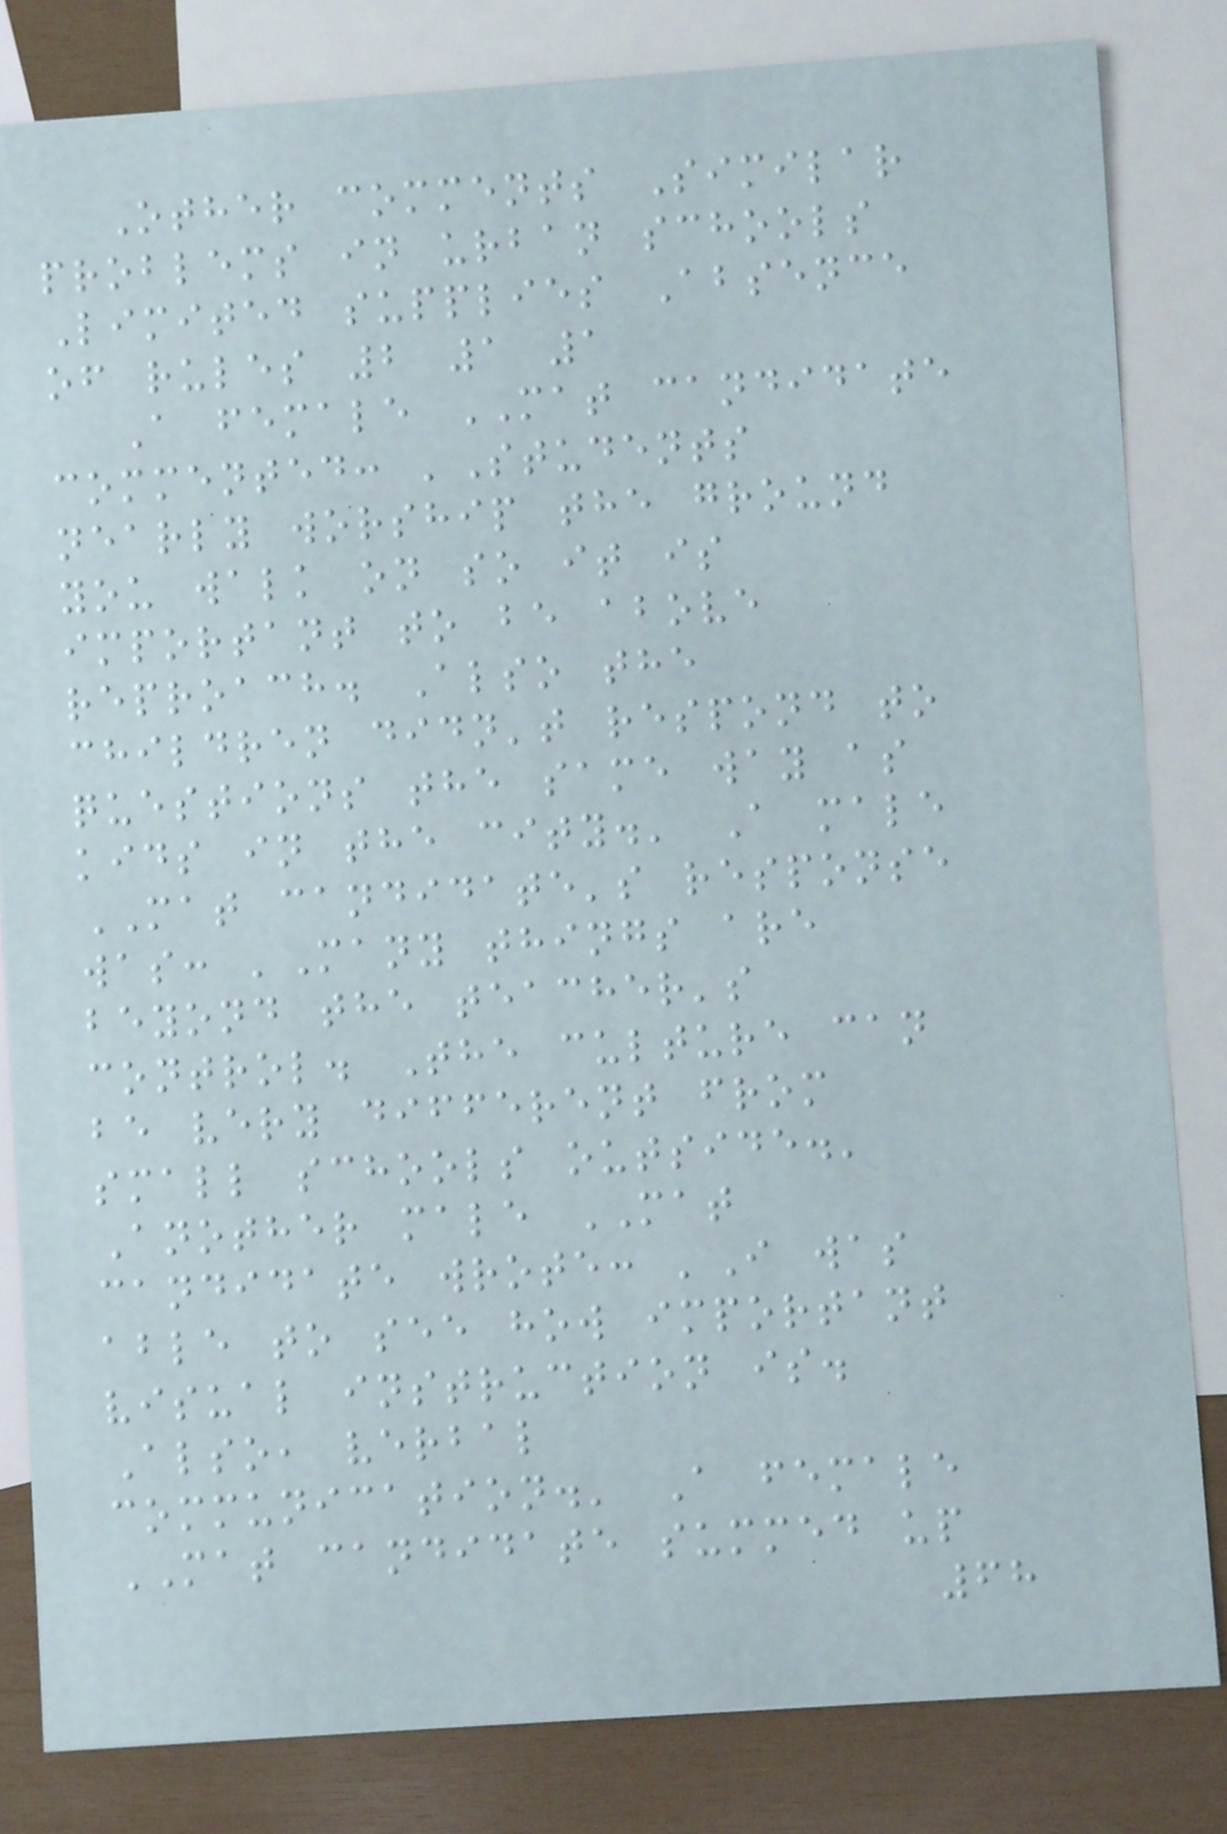Other comments Similar
problems in urban schools
Limited supplies Absence
of rules 2 1 1
A female MAT candidate
commented: 'Students
nearly worship the ground
you walk on so it is
important to be above
reproach. Also the
children didn't respond to
questions the same way as
kids in the city.' A male
MAT candidate's response
was: 'Many things are
beyond the teacher's
control. The culture can
be very different from
small schools outside.'
Another male MAT
candidate wrote: 'I was
able to see how important
visual instruction is.
Also, verbal
communication.' A female
MAT candidate summed up
68
